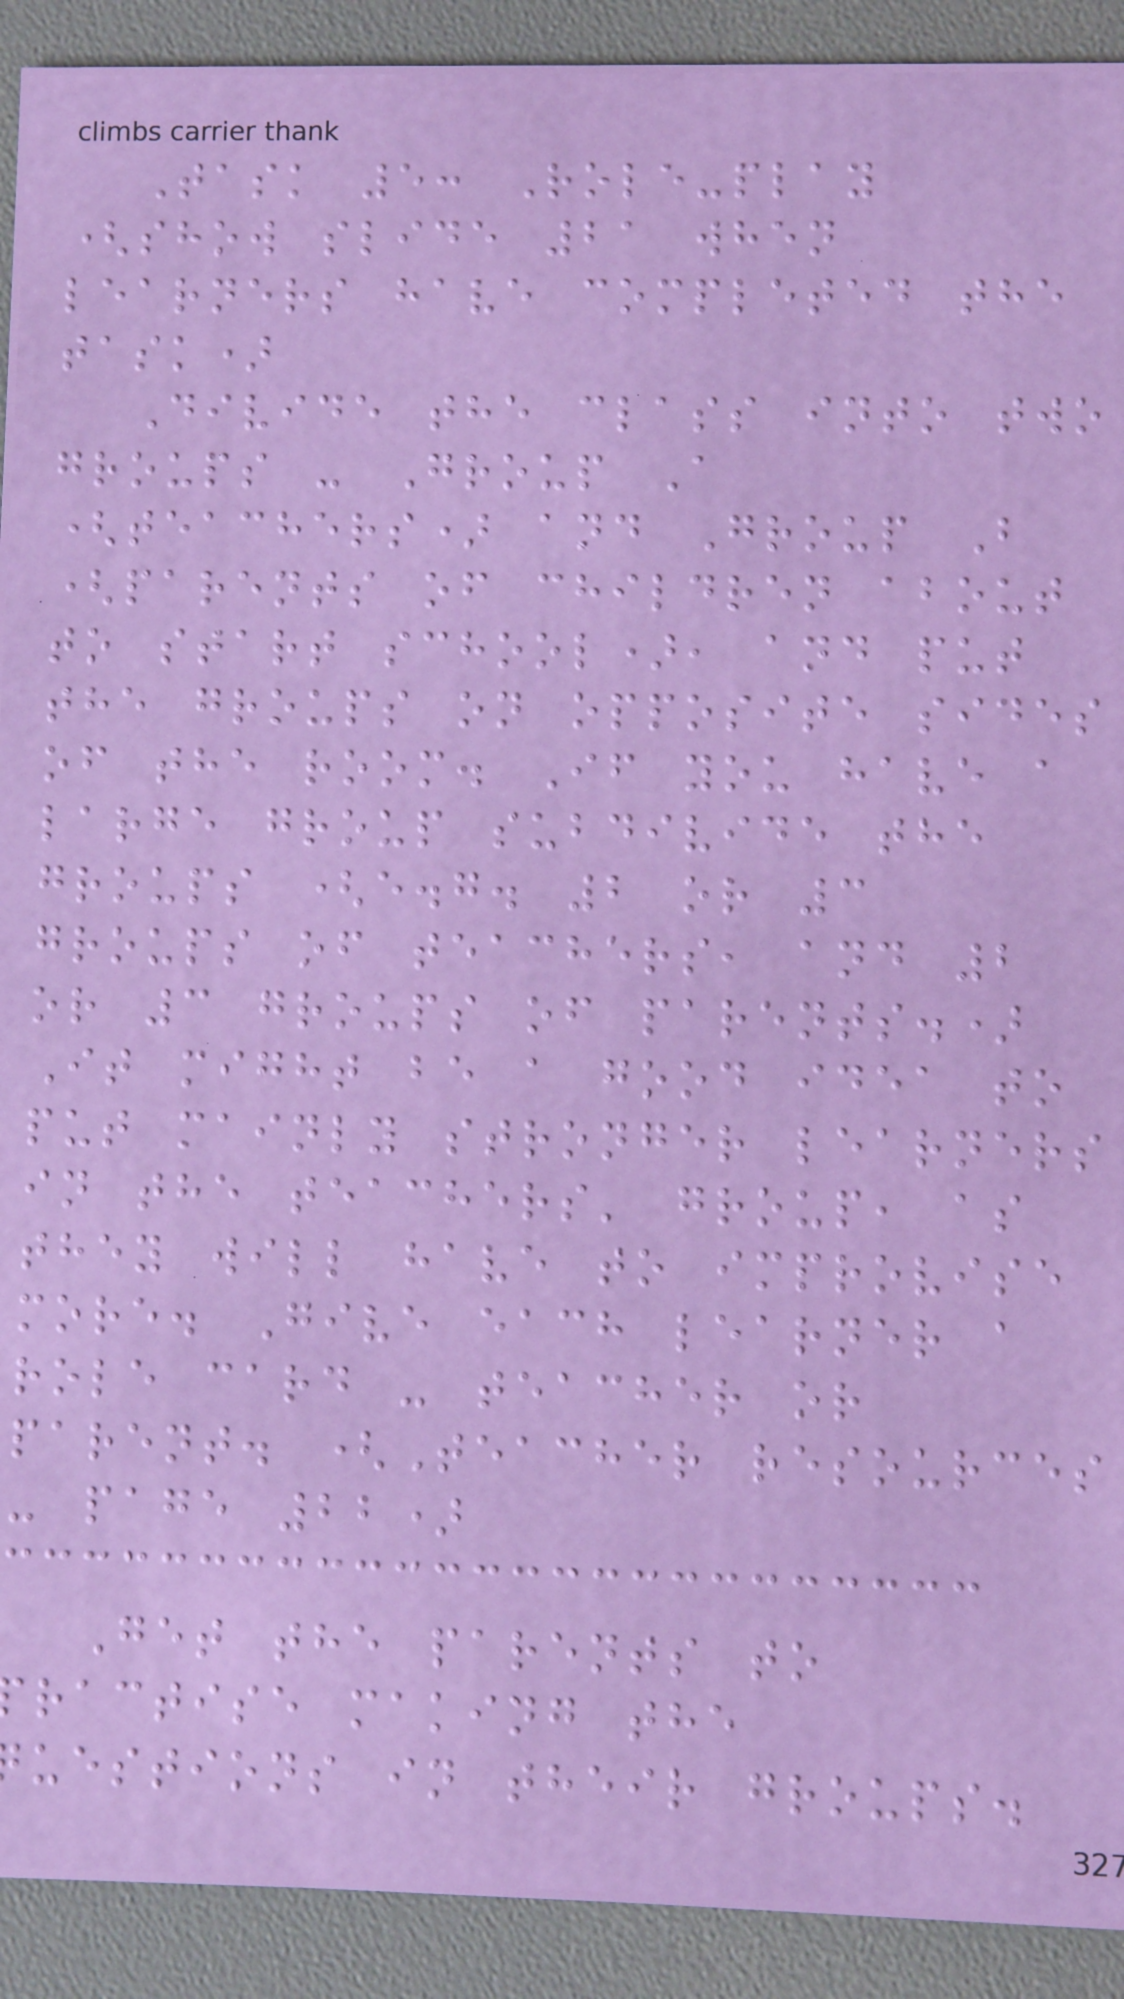Task 5: Role-play
(show slide 21 when
learners have completed the
task)
Divide the class into two
groups - Group A
(teachers) and Group B
(parents of children about
to start school), and put
the groups on opposite sides
of the room. If you have a
large group subdivide the
groups (e.g. 2 or 3
groups of teachers, and 2
or 3 groups of parents.)
It might be a good idea to
put mainly stronger learners
in the teachers' group, as
they will have to improvise
more. Give each learner a
role card - teacher or
parent. (Teacher resources
- page 22)
Get the parents to
ractise making the
uestions in their groups.
